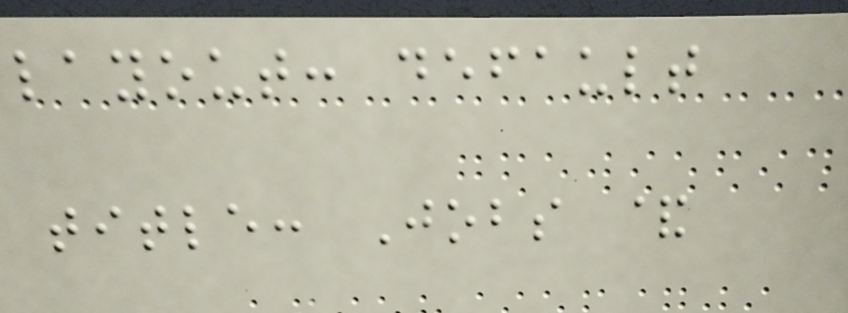layout: default
title: Jobs &
